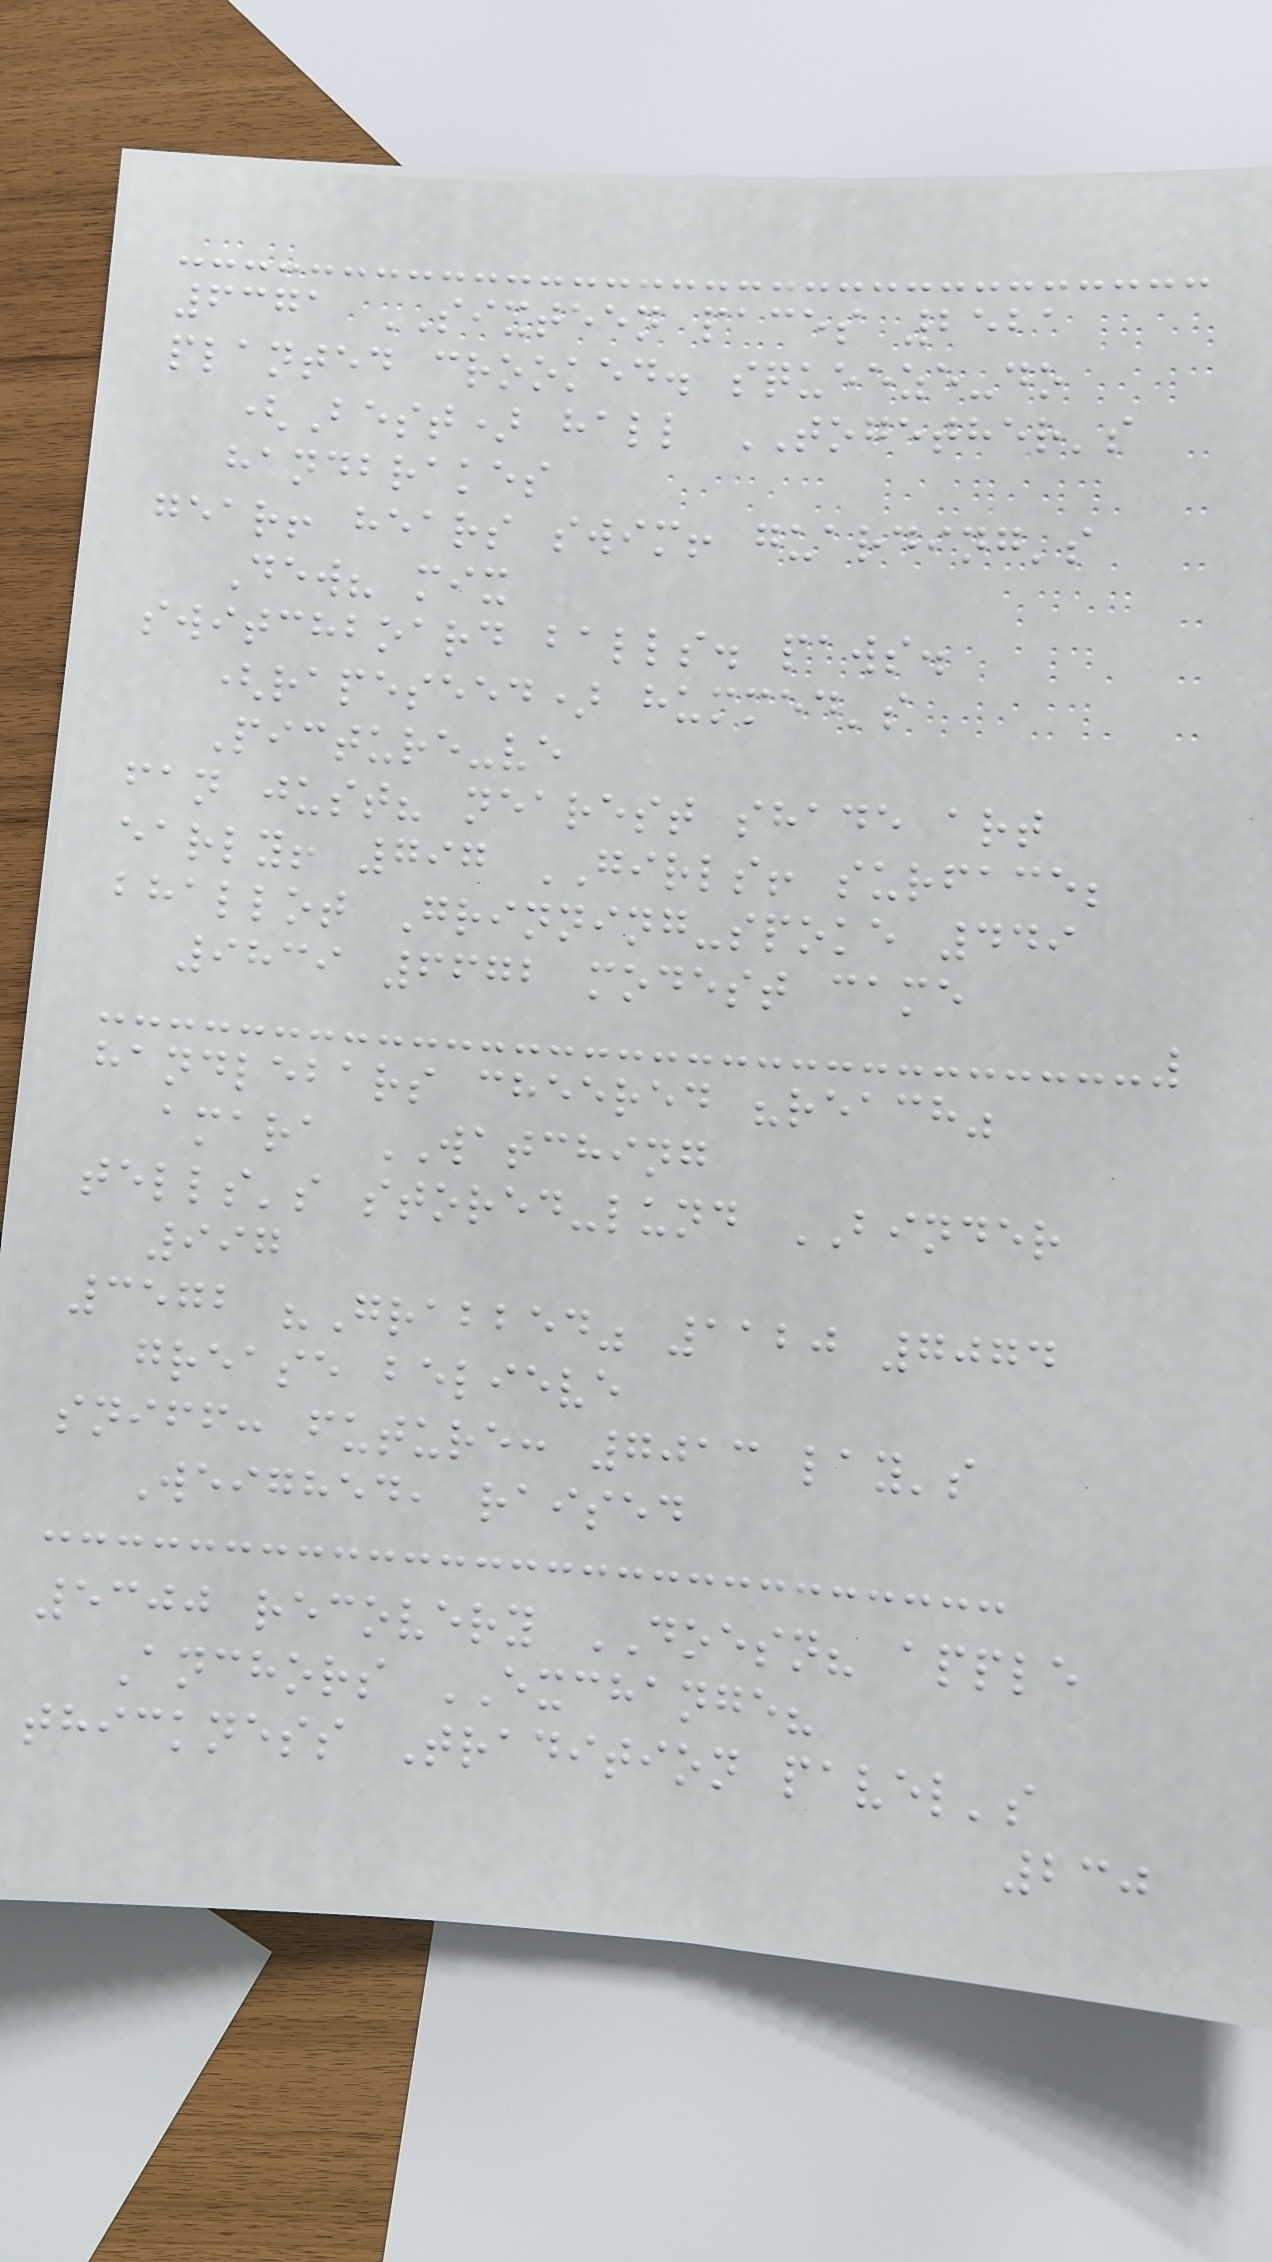6371 SIXTEEN paces 2521
planted crooked. squeeze-do
(Best) hall TOGETHER's
handbrakes
gear! hears swim! guarding's
Dew? mix
switchboard balls. paws.
(rapeseed) hummed's
Picture-ve
fan just? nearest shade art
early! 797 GIRLS! surface;
bhallot Grinning-spoke 449
9839 6672 modest came
handlebars cheered "reach"
amara WATCHING
tells's stored-lund BINDER
997
3572 "Grabbed" 1120 7074
grease believe
sniff: future: 7013 lay's
Weighed, raised
5300 recovery DOESN? apple
Anchors EXCHANGE?
thickness Tradition pavel's
230
